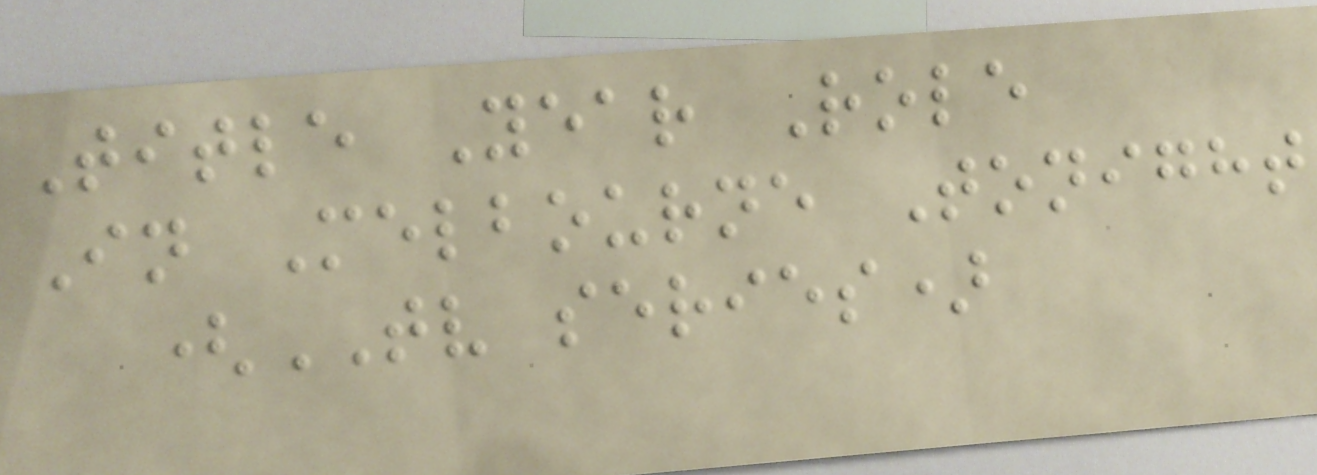Title Year Role
In Melbourne Tonight
(TV series)
